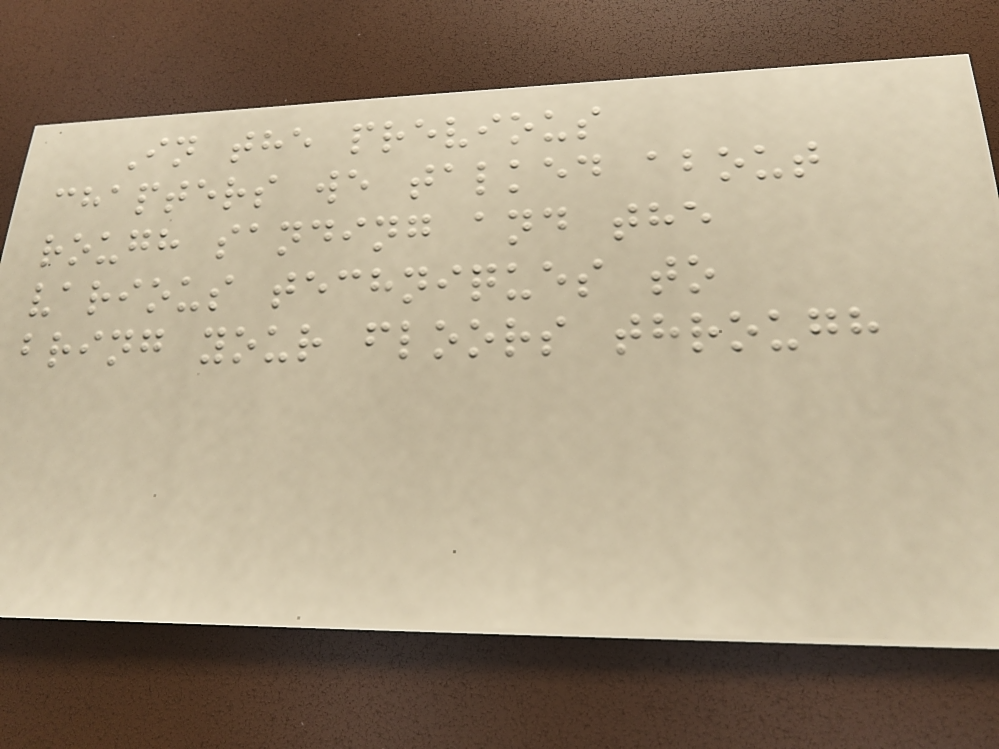In the previous
chapters we talked about
rough sanding and the
various techniques to
bring your floors through
